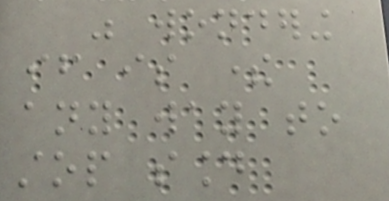was wondering
if is there
any way to
stop sound
